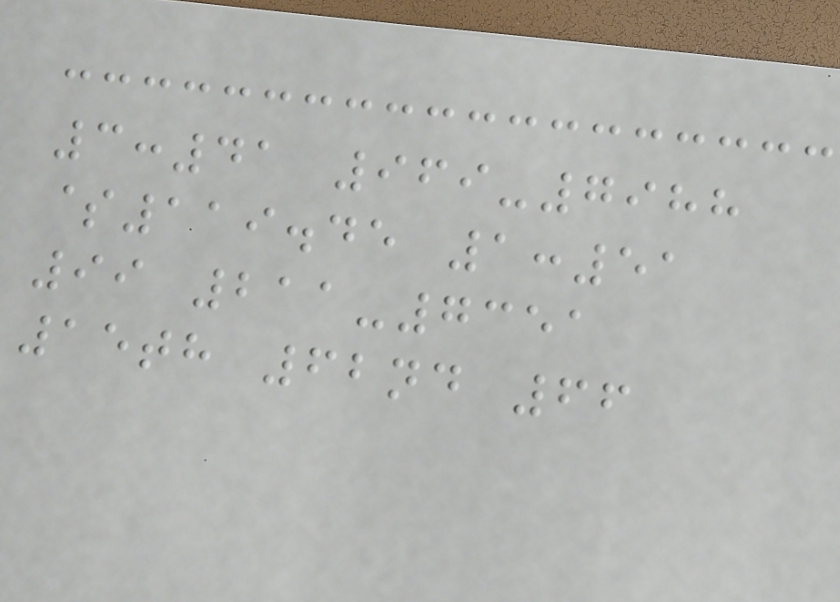3:41 969-7988
$119.45 1:51
99 211-7351
15th 62nd 66
